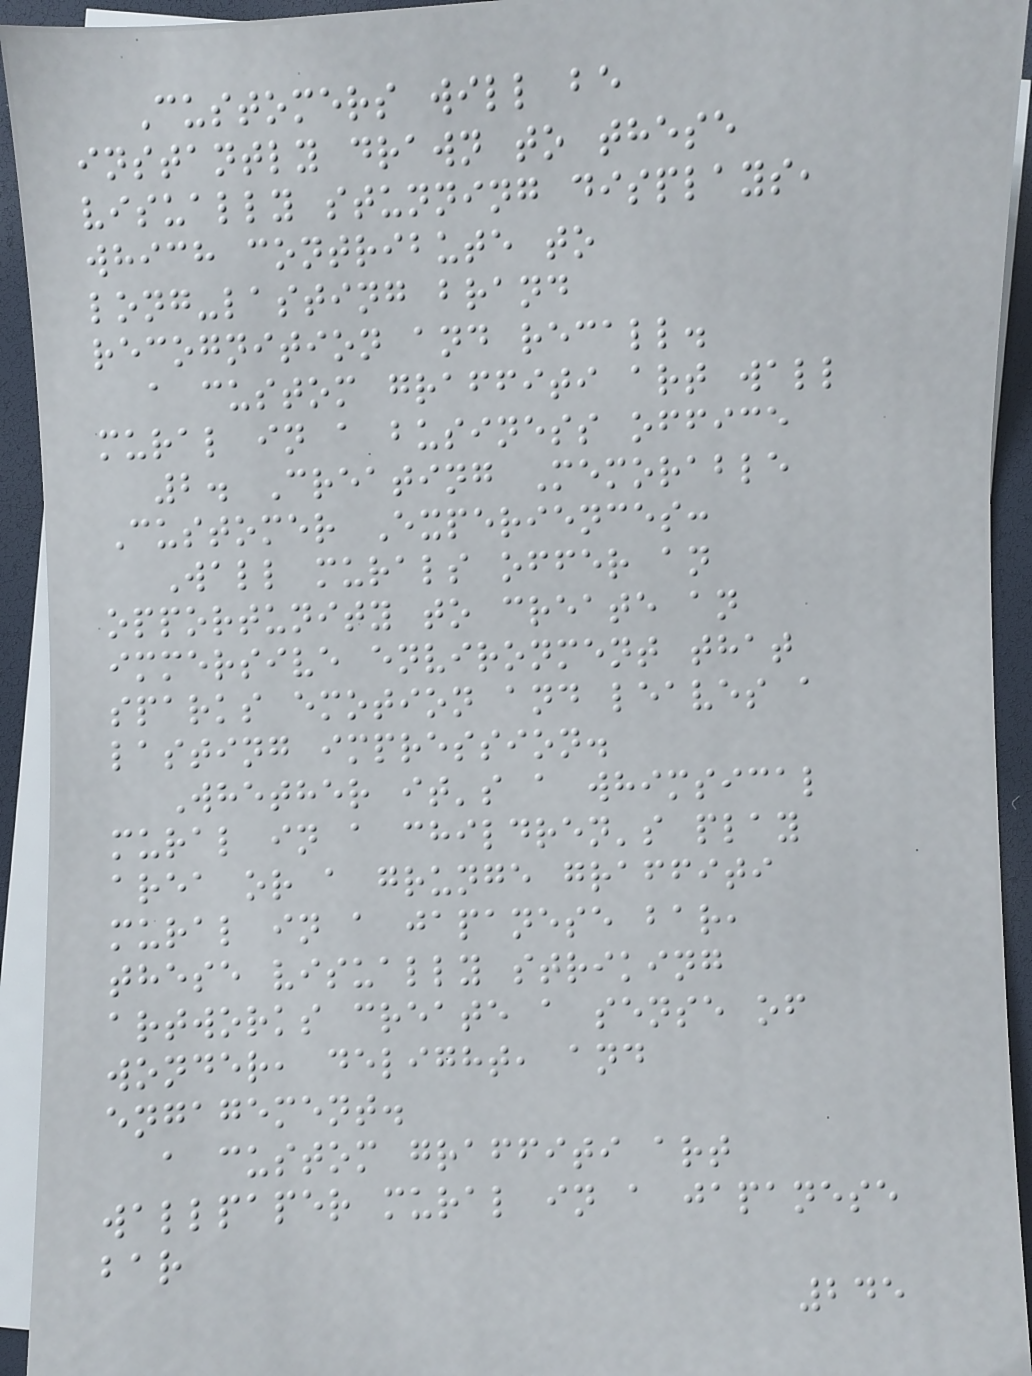Customers will be
instantly drawn to these
visually stunning displays,
which contribute to
long-lasting brand
recognition and recall.
a custom graffiti art wall
mural in a business office
2. Creating Memorable
Customer Experiences:
Wall murals offer an
opportunity to create an
immersive environment that
sparks emotion and leaves a
lasting impression.
Whether it's a whimsical
mural in a children's play
area or a grunge graffiti
mural in a japanese bar,
these visually striking
artworks create a sense of
wonder, delight, and
engagement.
a custom graffiti art
wallpaper mural in a japanese
bar
245
